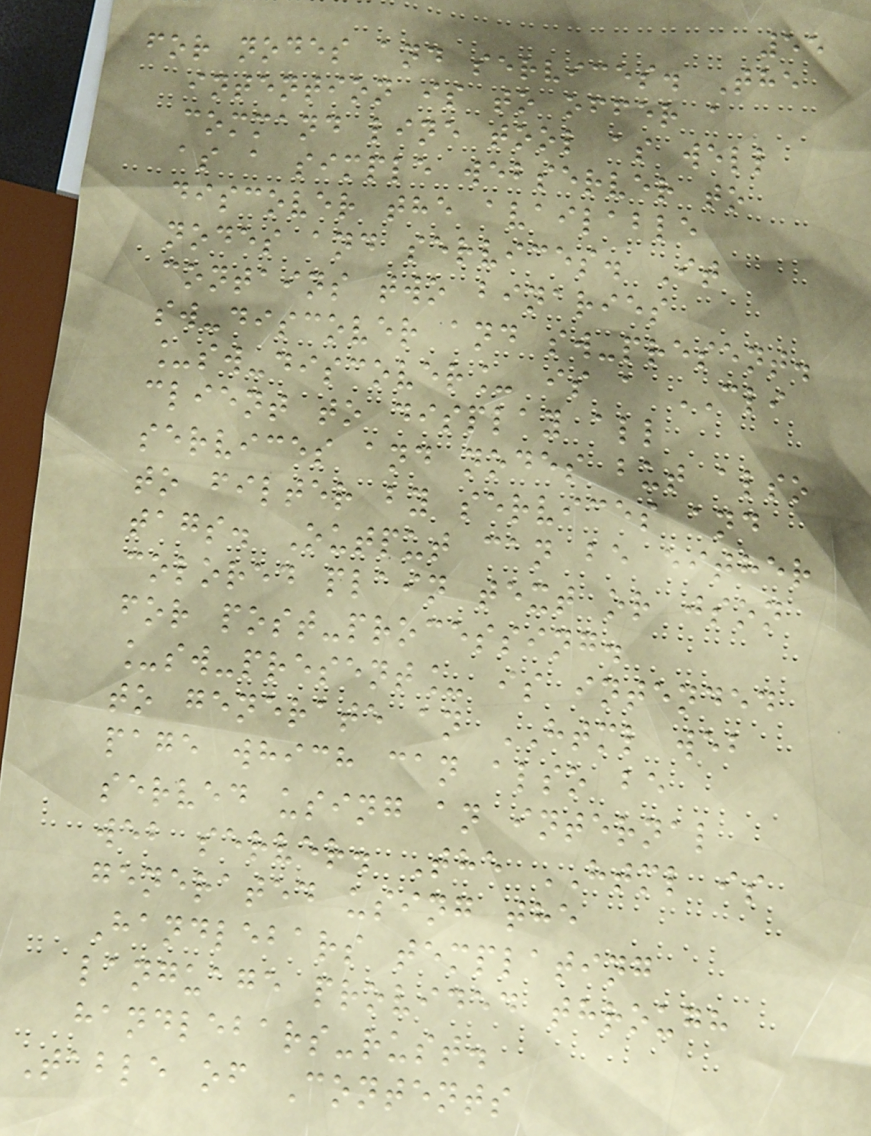55
for nodes and services. The
intention is to offer a
command line tool as well
as a simple webserver to
discover the available
nodes and services. It
contains two binaries
sw-discover and sw-present.
_sw-discover_ is a CLI
client to display all
services and nodes but also
to filter by services and
tags. Output can be either
colored plain text or json
for post-processing.
_sw-present_ is intended
to generate an HTML web
page which can also be
served using an internal
web server. The HTML is
generated using the
Handlebars templating
language provided through
handlebars-rust.
Table of Contents
